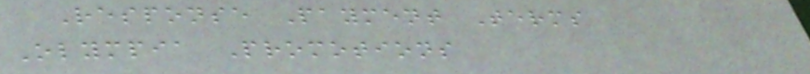Response Payment Terms
Olympia Promotions
